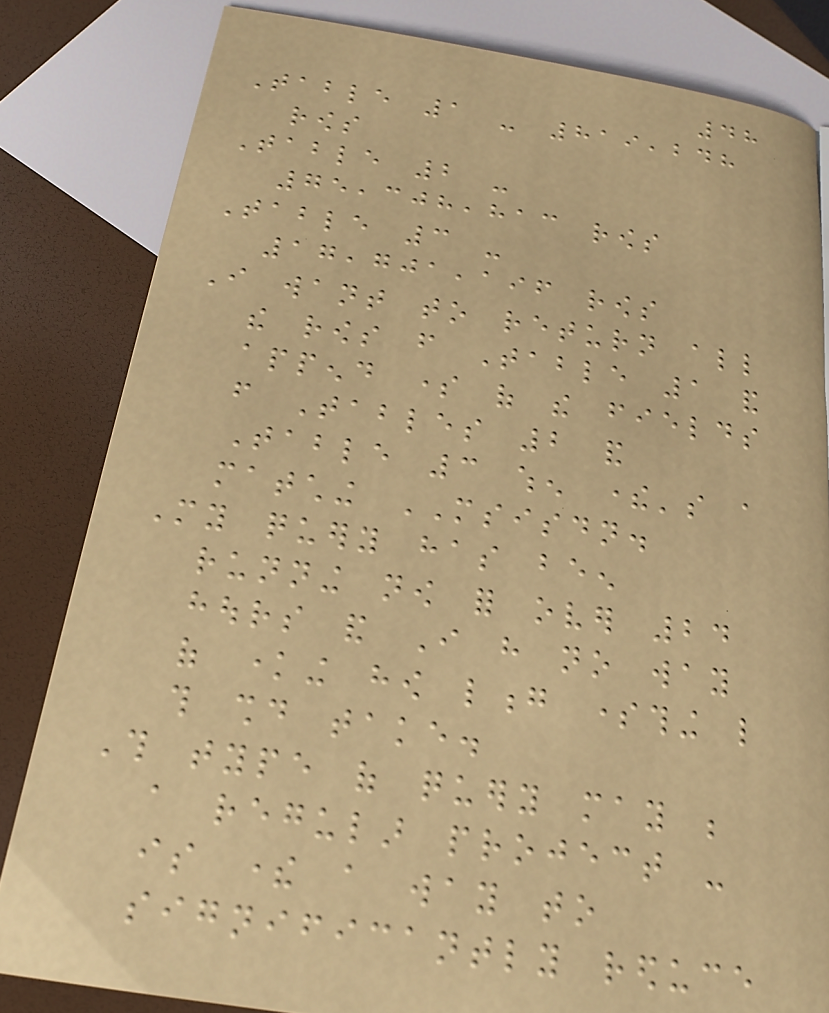48
Table 1 - 819,248
rows
Table 2 -
75,308,813 rows
Table 3 -
17,701,196 rows
I want to return all
the rows from Table 1 and
append some of the fields
from Tables 2 and
Table 3 when there's a
matching MSISDN.
My query has been
running now for over 24
hours and I have no way
of knowing how long something like
this should take.
This type of query may be
a regular project -
is there a way to
significantly reduce
